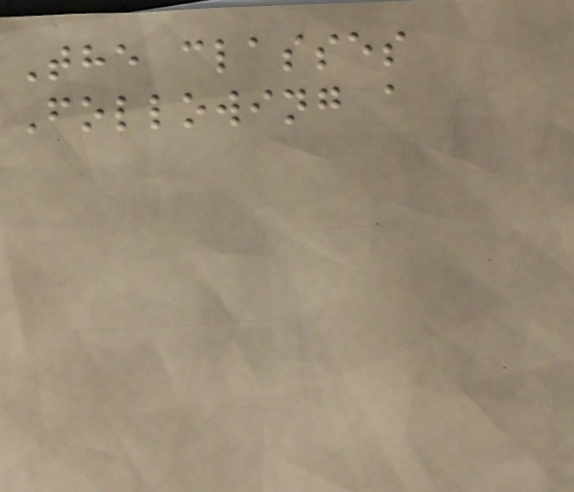The classes
Following a
